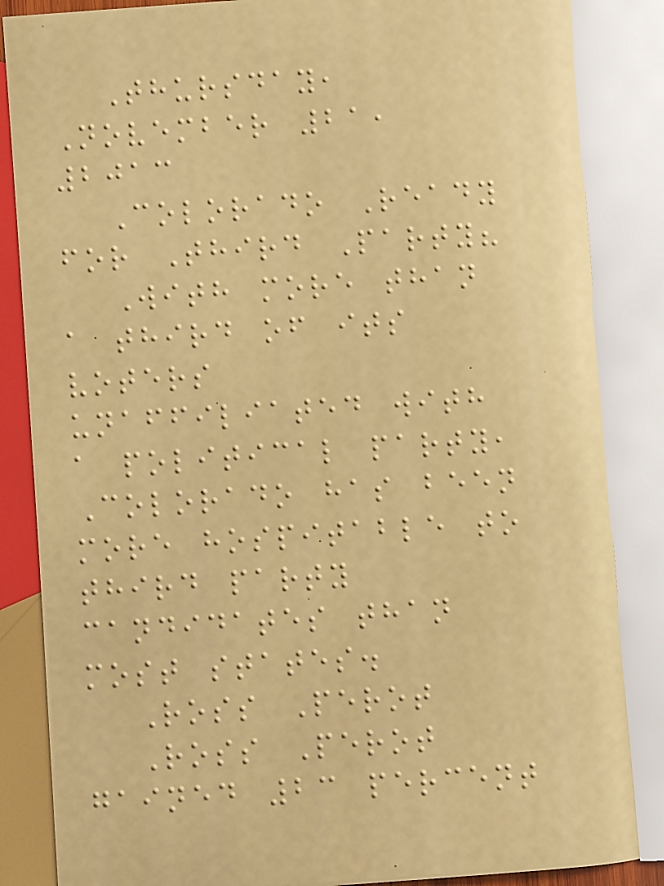Thursday,
November 21,
2013
Colorado Ready
for Third Party?
With more than
a third of its
voters
unaffiliated with
a political party,
Colorado has been
more hospitable to
third party
candidates than
most states.
Ross Perot
Ross Perot
gained 23 percent
